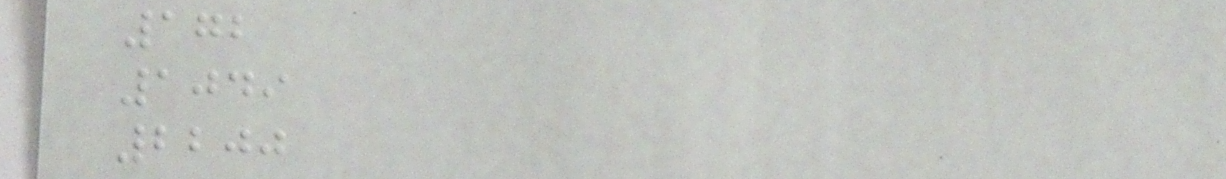172
1049
2200
